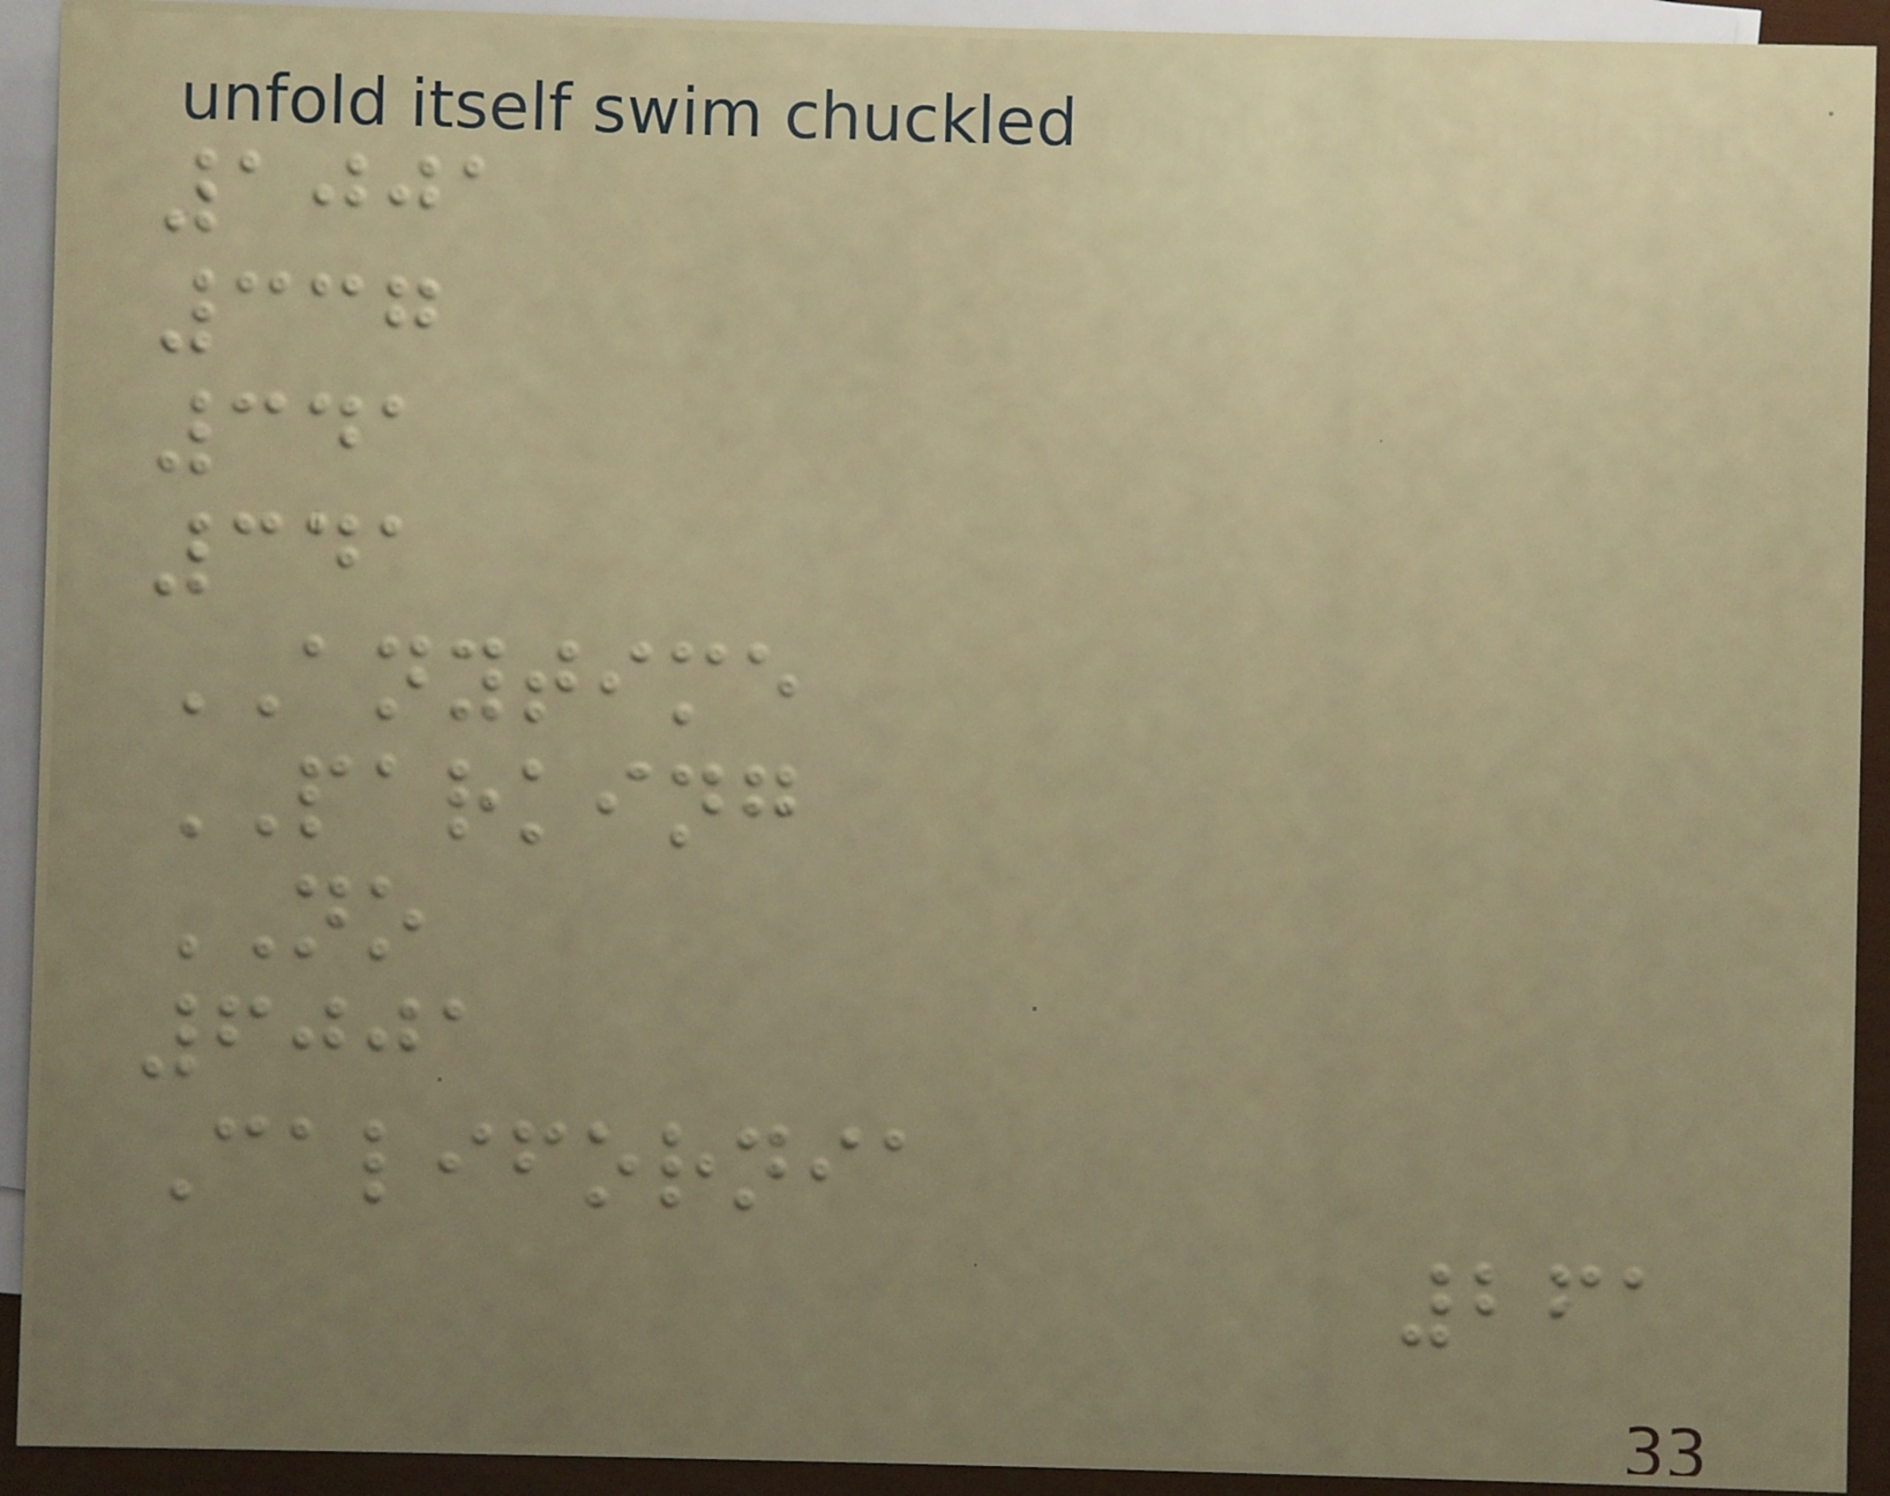1001
337
341
341
ANYTIME
PARKING
NO
6001
California
261
